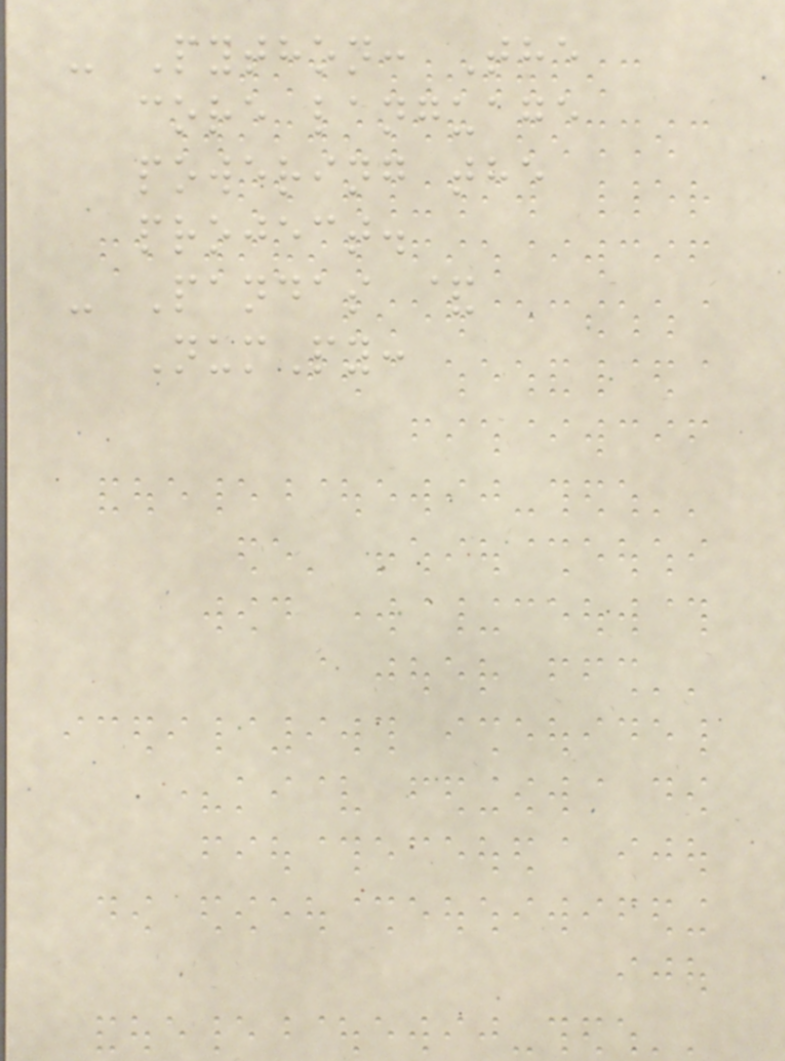- Python: The
core language
powering the
project.
- Pandas &
NumPy:
